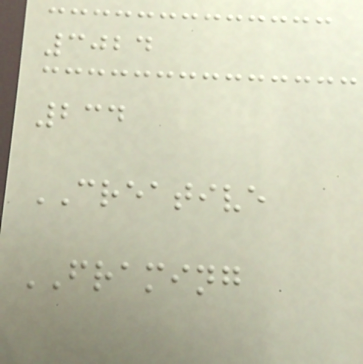3024
234
CREATIVE
FRAMING
